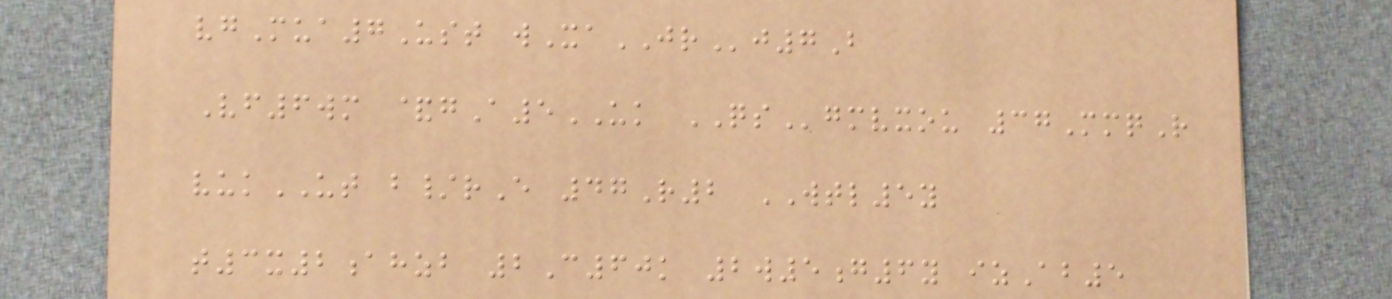vgMua7Ust wXaJRj7B
Vf6wm &gA5UK QSgmvxou 37MmqR
vukUT b/rE 47R2 WTL5y
t3x2ahzb 2C60k 2w5g6y izAb5
